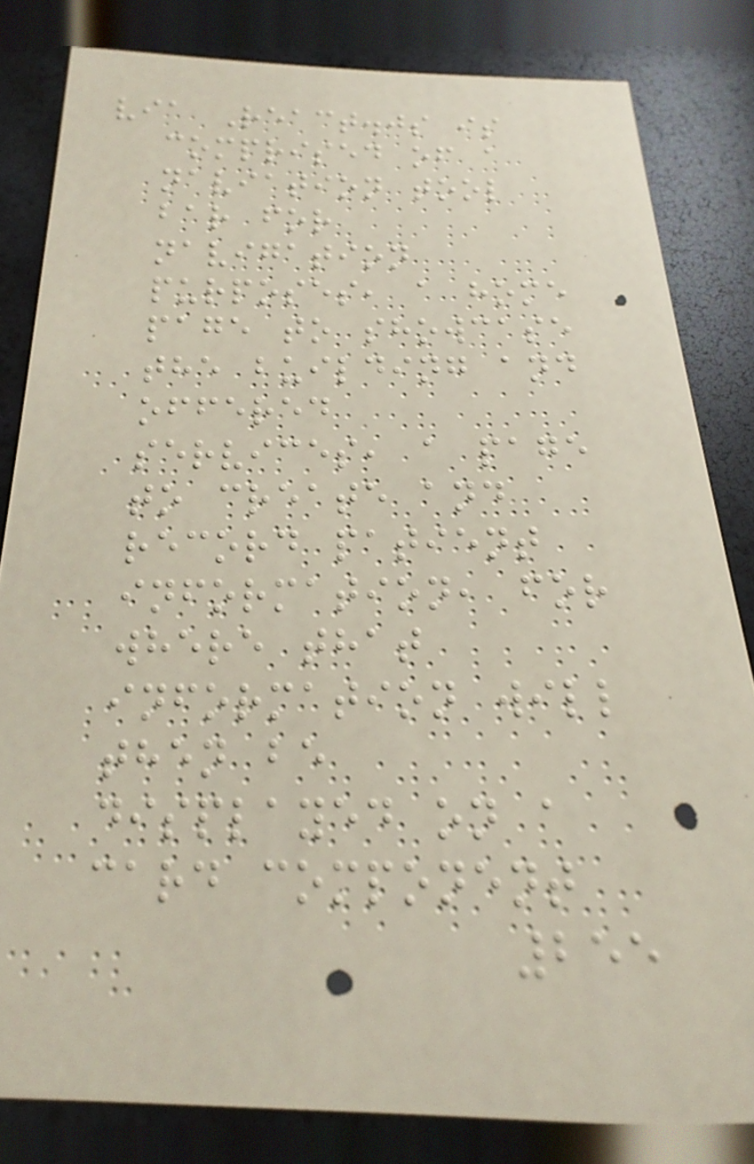via React.js is
comprised of a
naviation tool
bar for
navigation
purposes, a home
page to showcase
the building and
offered
services, a page
to create and
record patient
information, for
where that
information will
then be
displayed on a
card component
255
